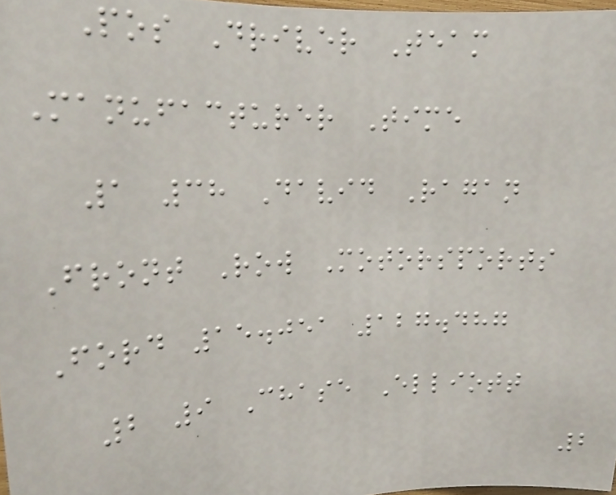Pos Driver Team
Manufacturer Time
1 38 David Ragan
Front Row Motorsports
Ford 15.051 127.487
2 9 Chase Elliott
2
